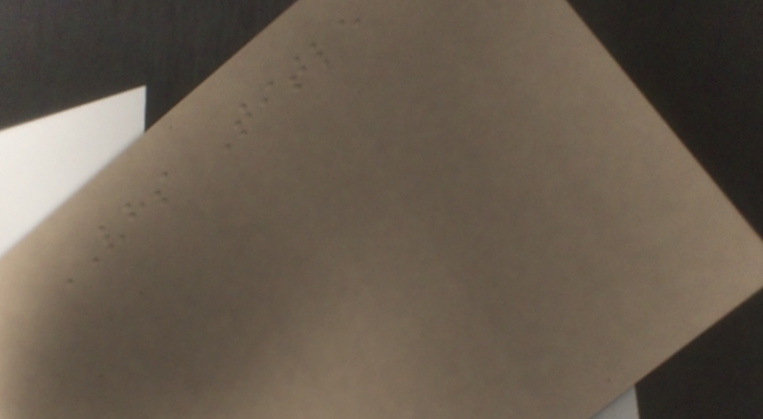VHS Title
